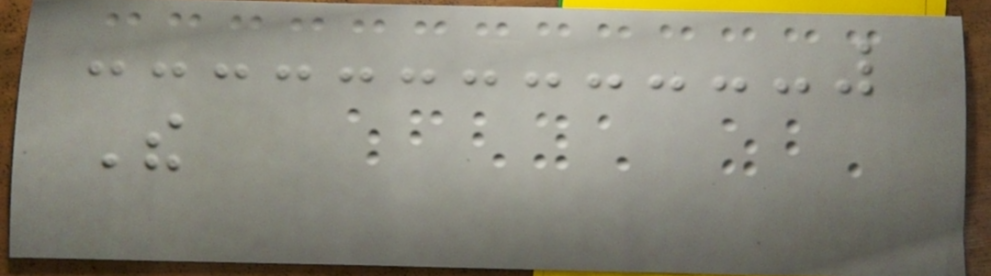The
